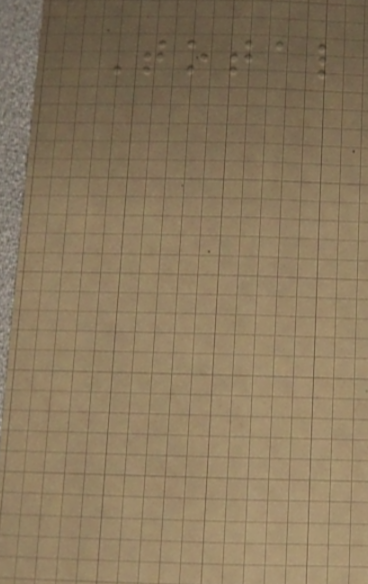Total
